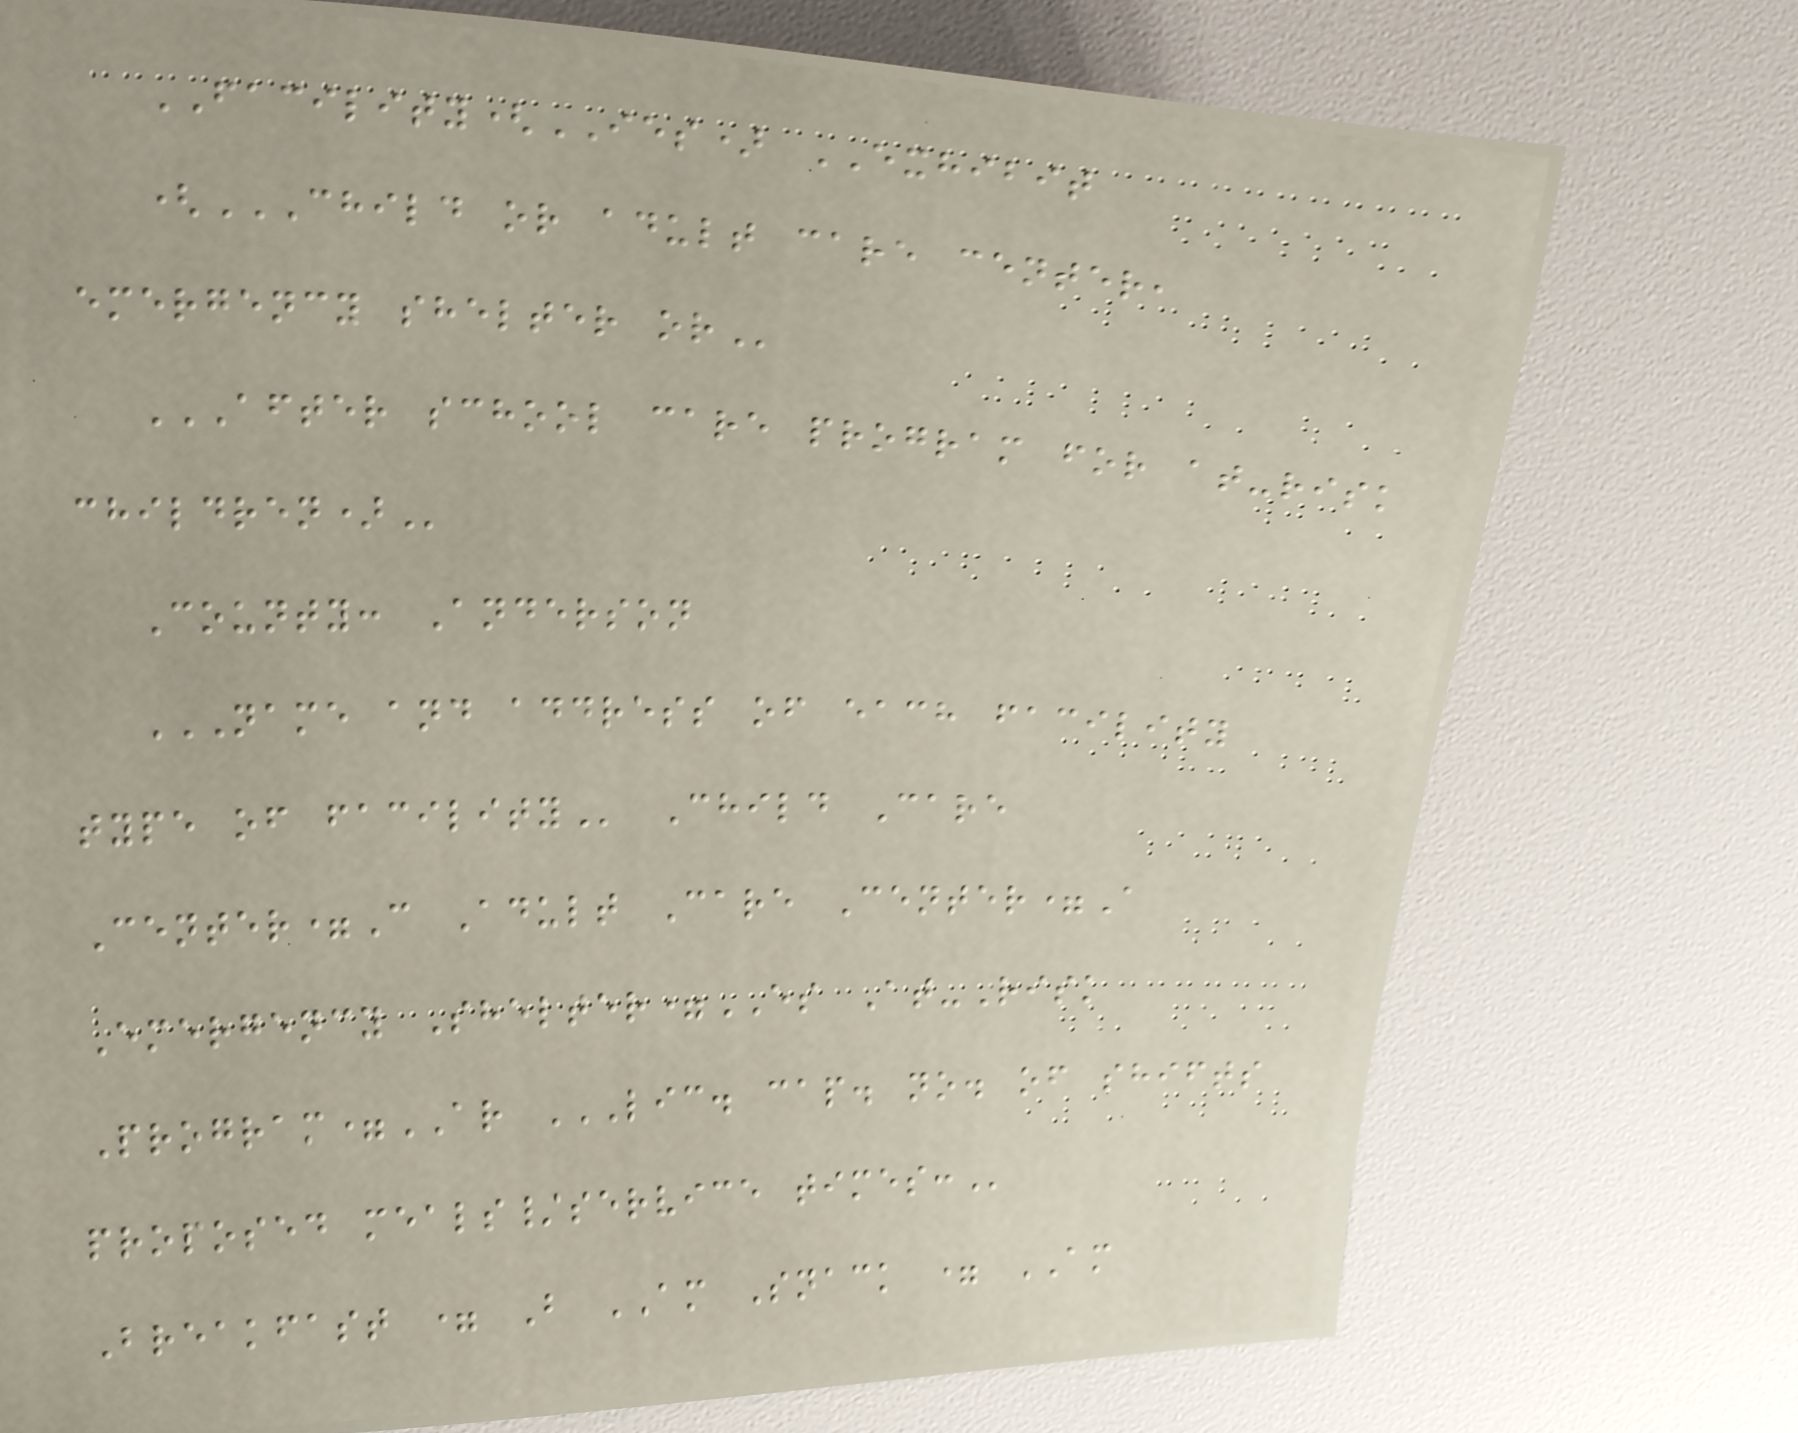FACILITY(IES) EXHIBIT
(CHILD OR ADULT CARE CENTER,
EMERGENCY SHELTER OR
AFTER SCHOOL CARE PROGRAM FOR AT-RISK
CHILDREN)
County: Anderson
NAME AND ADDRESS OF EACH FACILITY
TYPE OF FACILITY Child Care
Center=C Adult Care Center=A
Emergency Shelter=ES At-Risk
Program=AR LIC. CAP. NO. OF SHIFTS
PROPOSED MEALS/SERVICE TIMES:
Breakfast = B AM Snack = AM
